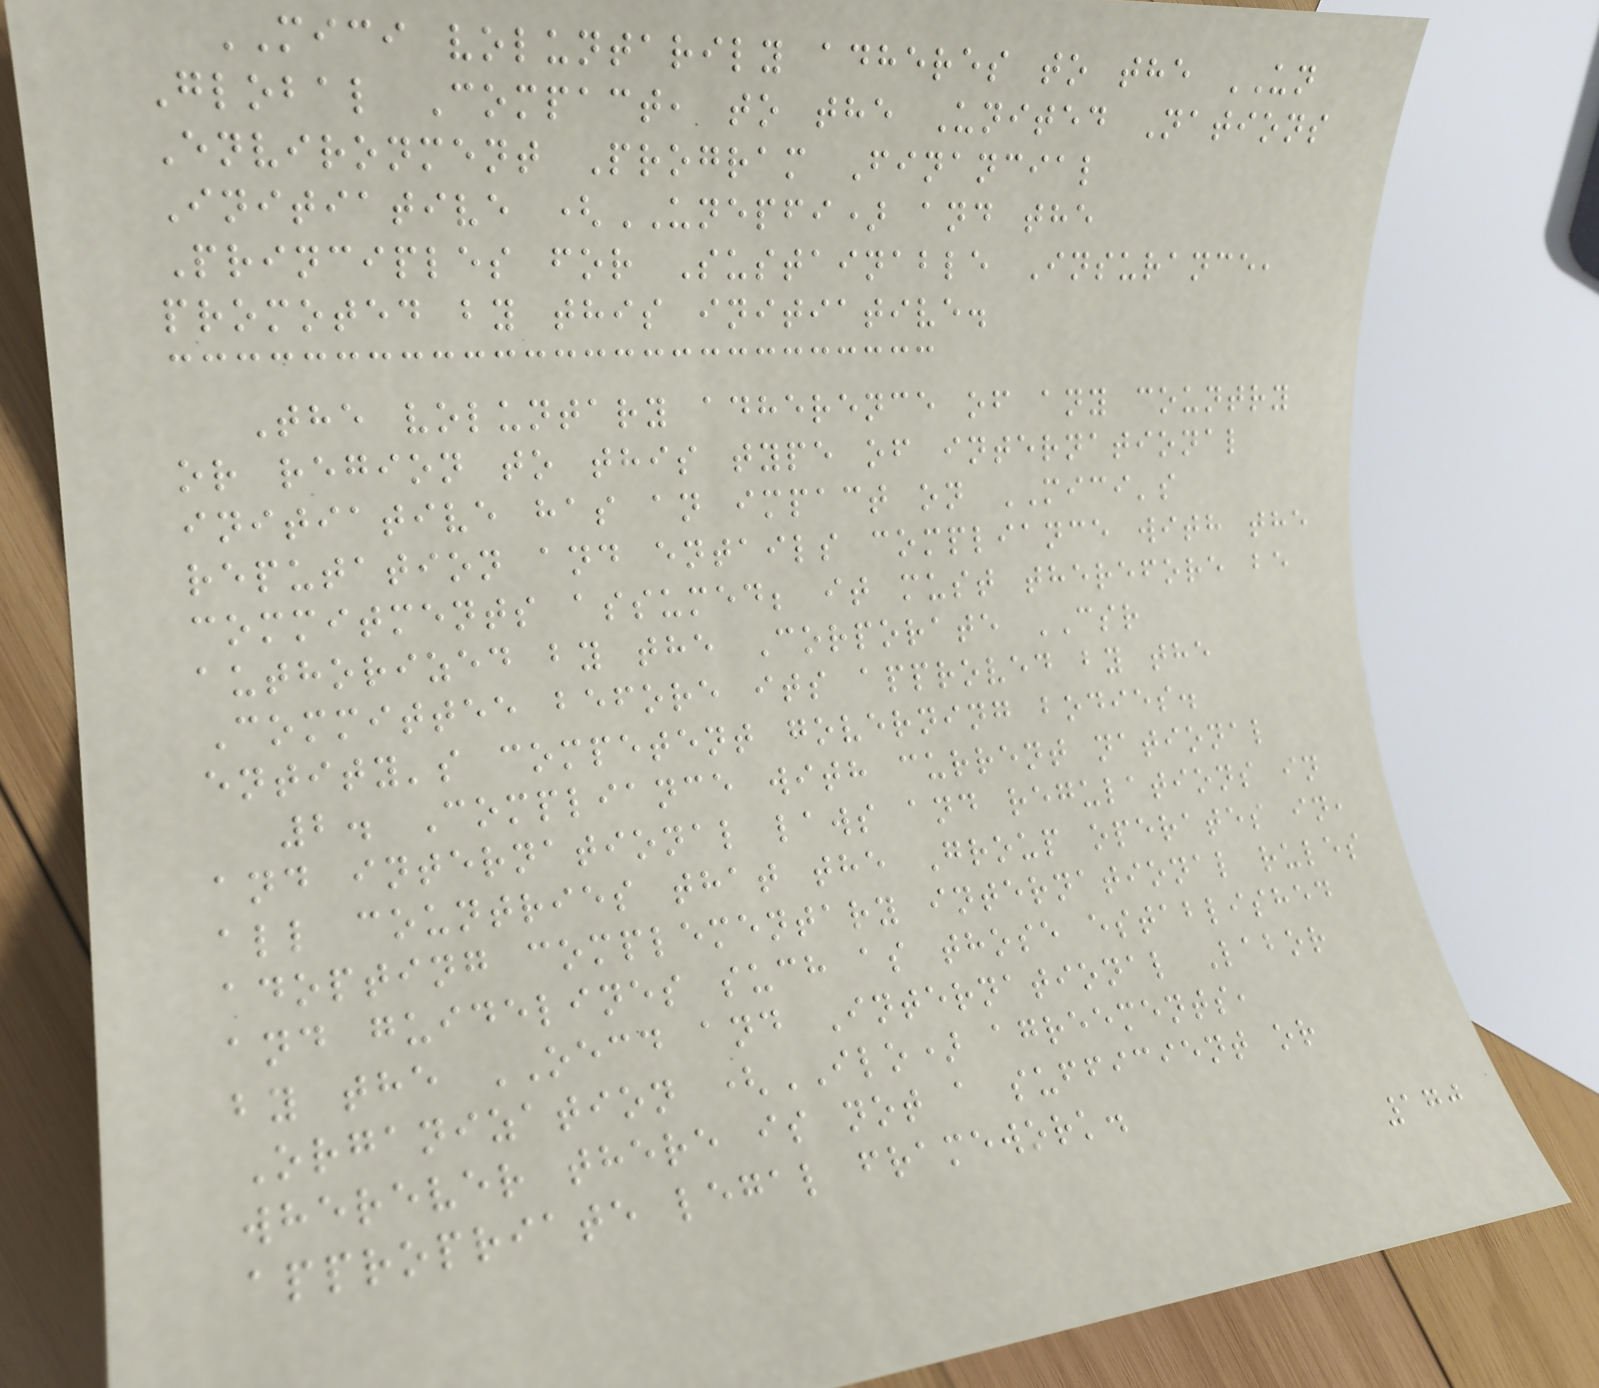MICI voluntarily adheres to the UN
Global Compact, to the United Nations
Environment Program Financial
Initiative (UNEPFI) and the
Principles for Sustainable Insurance,
promoted by this initiative.
The voluntary adherence of any country
or region to this type of international
initiative has an impact on MICI's
reputation and entails compliance with the
commitments assumed; it must therefore be
authorized by the Corporate CSR
Committee before its approved by the
entity's competent governing bodies.
2. Compliance with current national
and international laws and regulations in
all countries that the Group operates in,
adopting complementary international rules
and guidelines such as those established
by the OECD and International Labor
Organization (ILO) agreements,
wherever there is not a sufficient or
appropriate legal framework.
170
